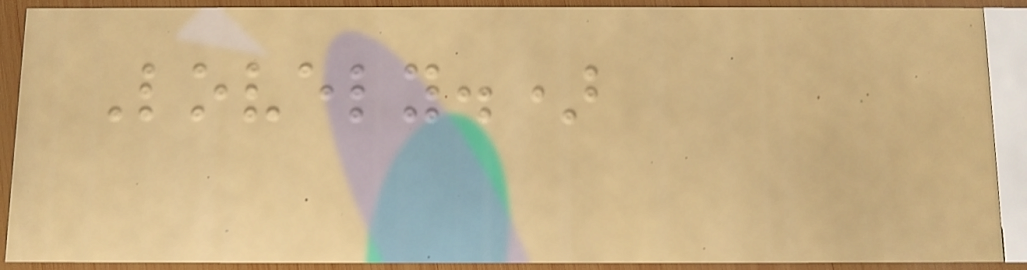Lovely.)
